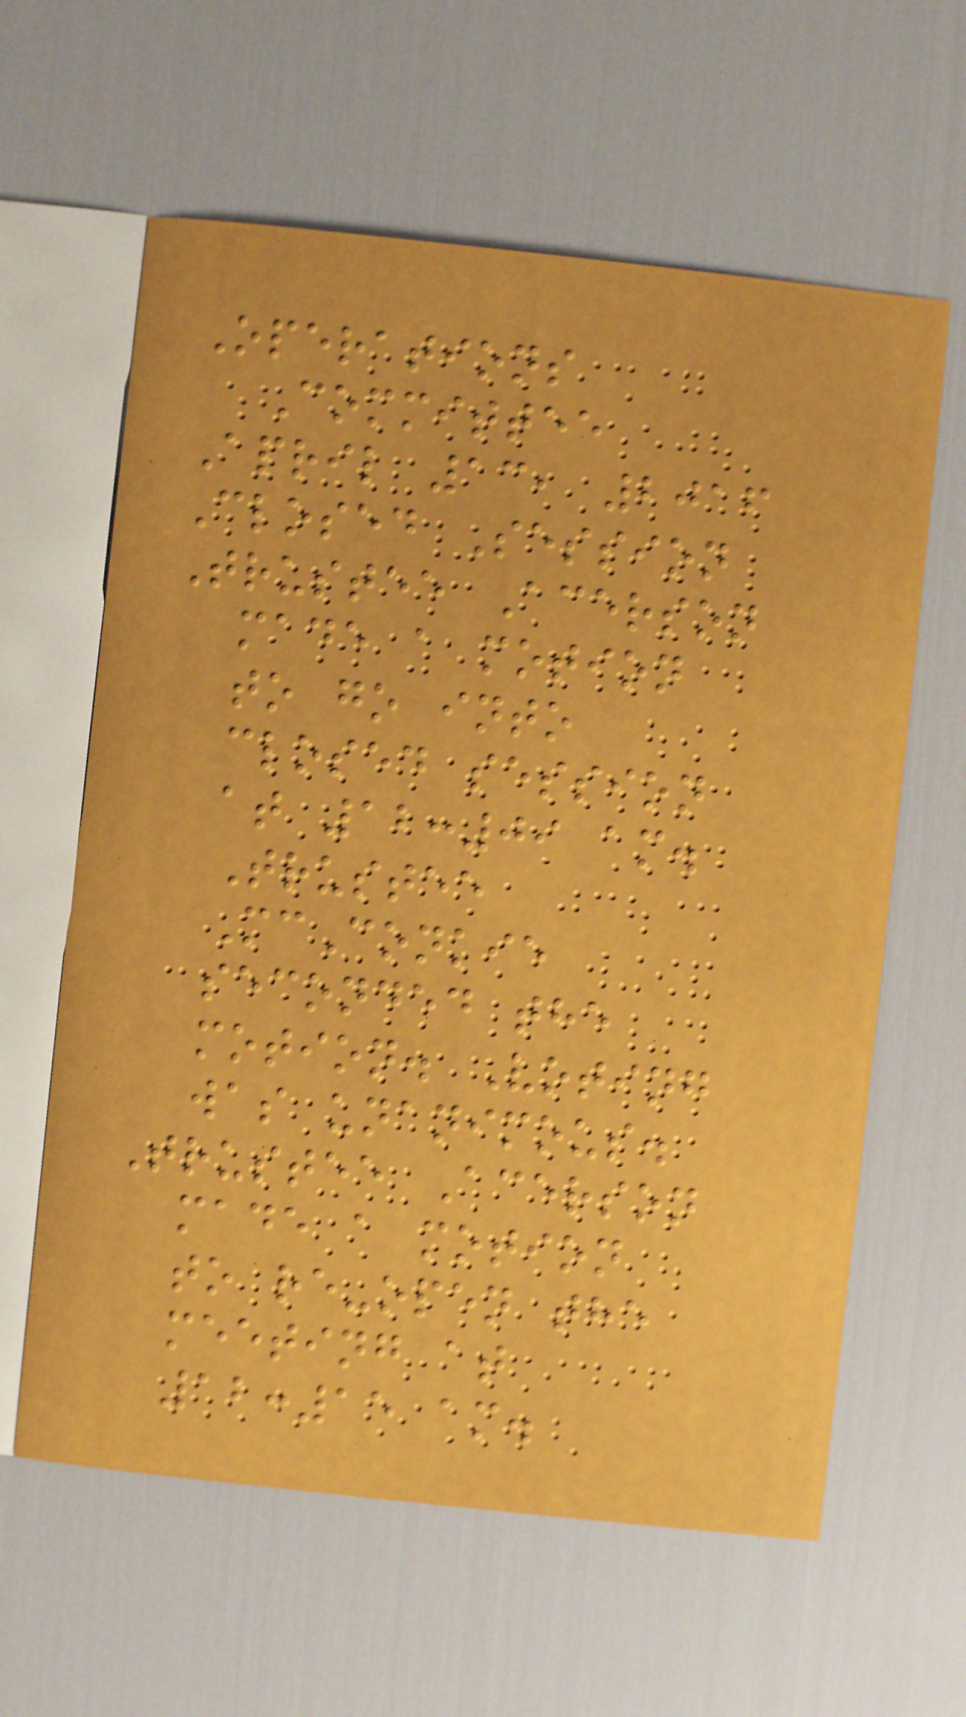Operations
Committee
April 13, 2016
Closed Session
Trustee Acerson
made a motion
to go into
closed session
at 12:09 am.
Trustee
McConkie
seconded the
motion. Voting
was unanimous.
Trustee Acerson
made a motion
to re-open the
meeting at
12:15 am.
